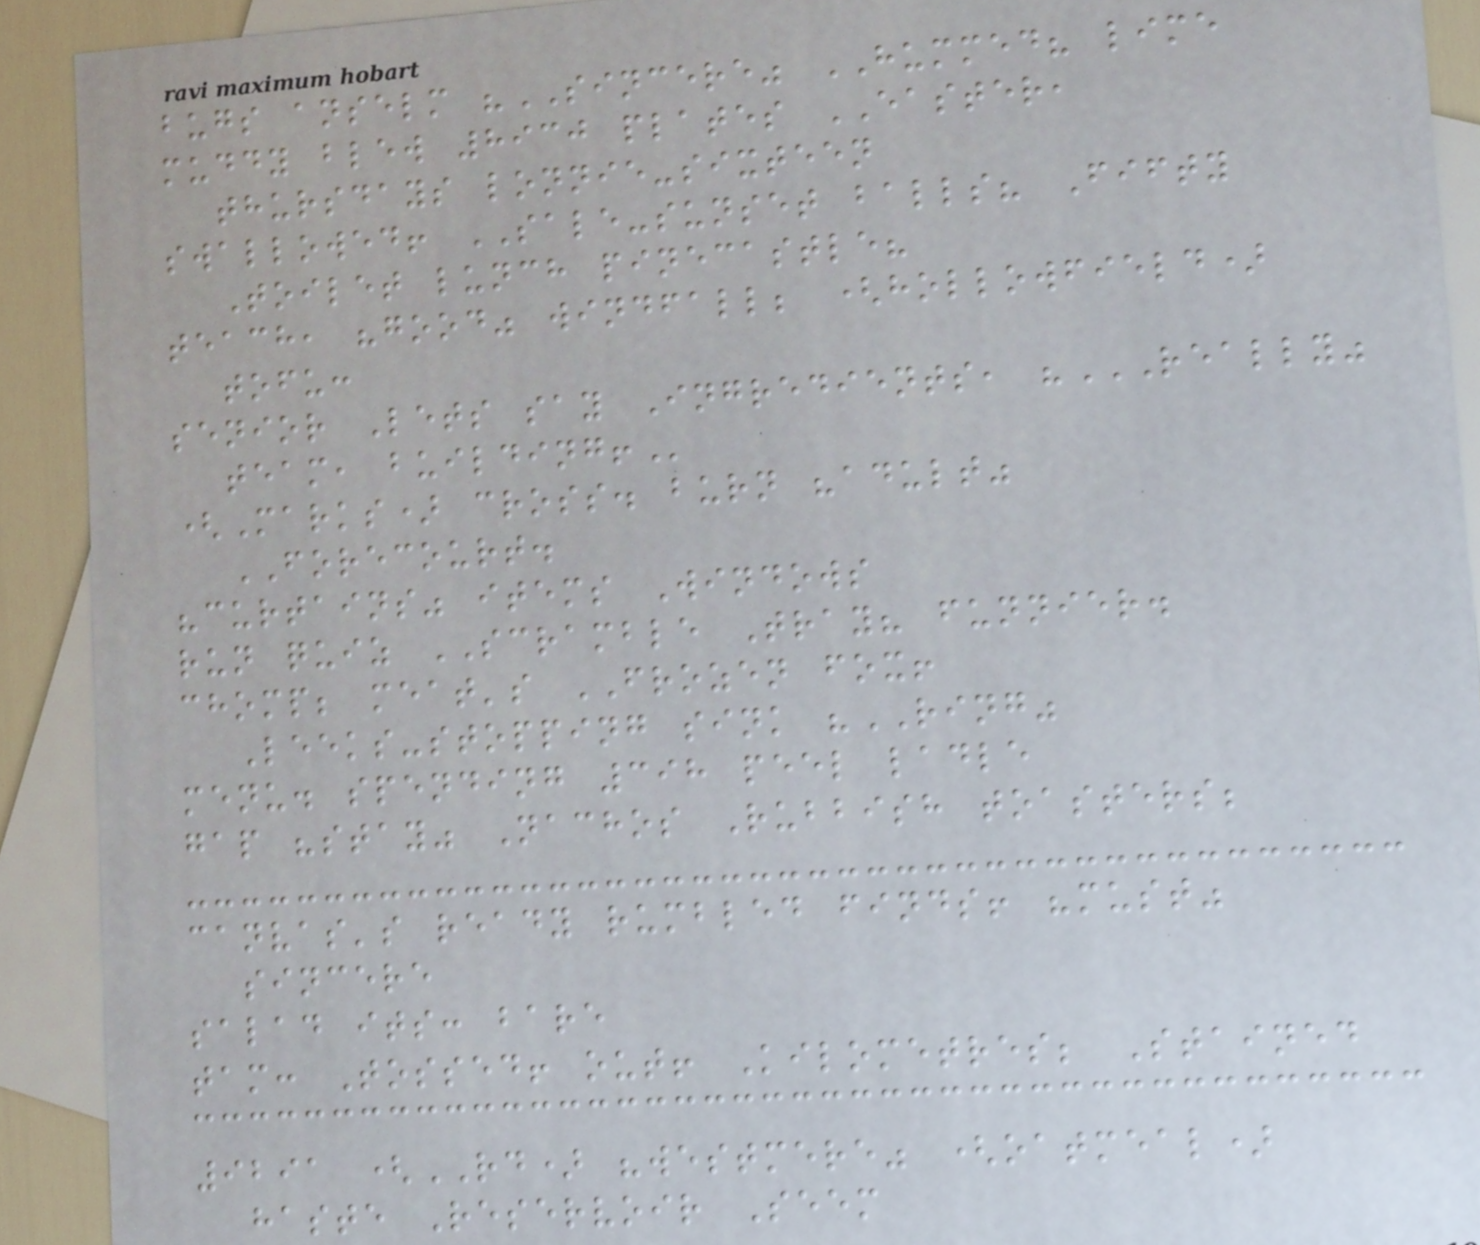bugs anselm "SINCERE" HUMMED? lime
muddy blew 8930 plates EASTER,
thursdays lonnie-sixteen
swallowed! SALE-sunset balls? Fifty
Toilet lunch pinecastle?
teach, "good" windfall; (hollowfield)
tofu:
senior Lets say Ingredients, "REALLY"
TEAM, BUILDING!
(Marks) cross. burn "adult"
FORECOURT.
"curtains" items Windows
run quiz SCRAMBLE Tray? funnier.
chomp; meat's FROZEN fox!
Leeks-stopping sink "RING"
menu. spending 398 peel ladle
gap "stay" Nachos Rubbish toasters;
canvas's ready rumbled finds! "must"
sincere
salad its: bare
tam: Tossed! out! Kilometres; Stained
9291 (RD) "westmere" (oatmeal)
haste Reservoir Seem
